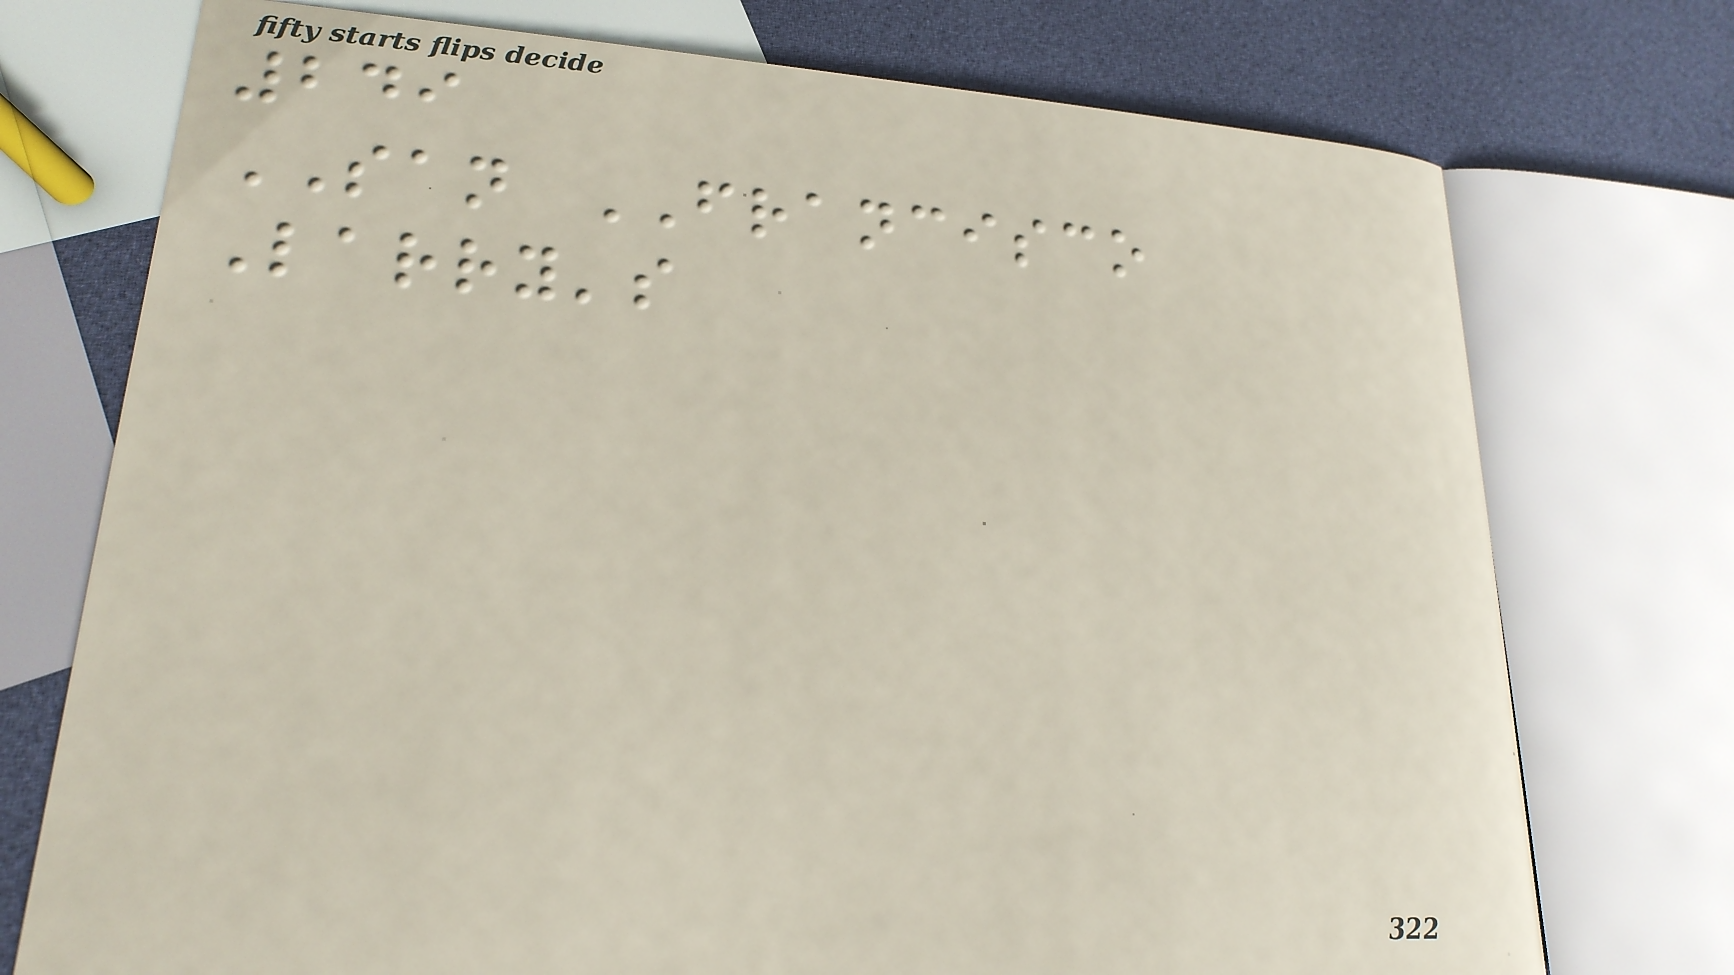249
SAN FRANCISCO
Larry's
